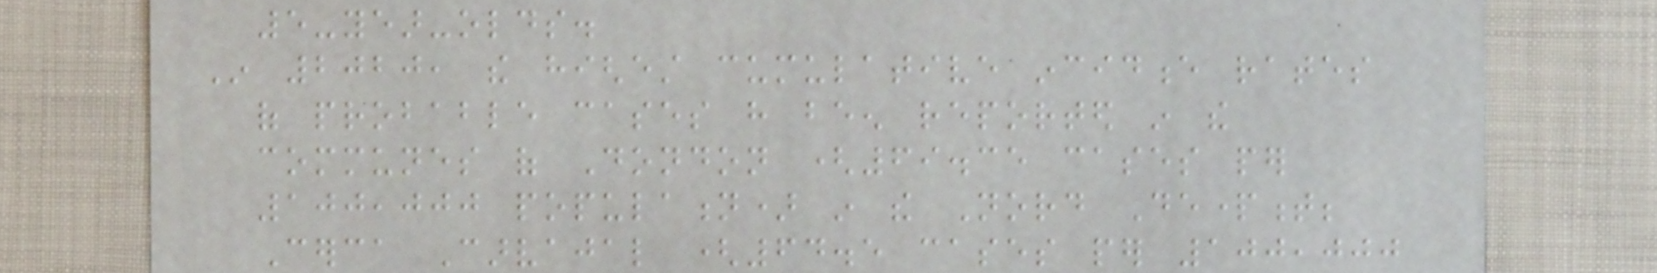5-year-olds.
In 2020, the highest cumulative incidence rates
of probable cases have been reported in the
communes of Dondon (69.35 cases per
100,000 population) in the Nord Department;
Cerca Carvajal (64.5 cases per 100,000
